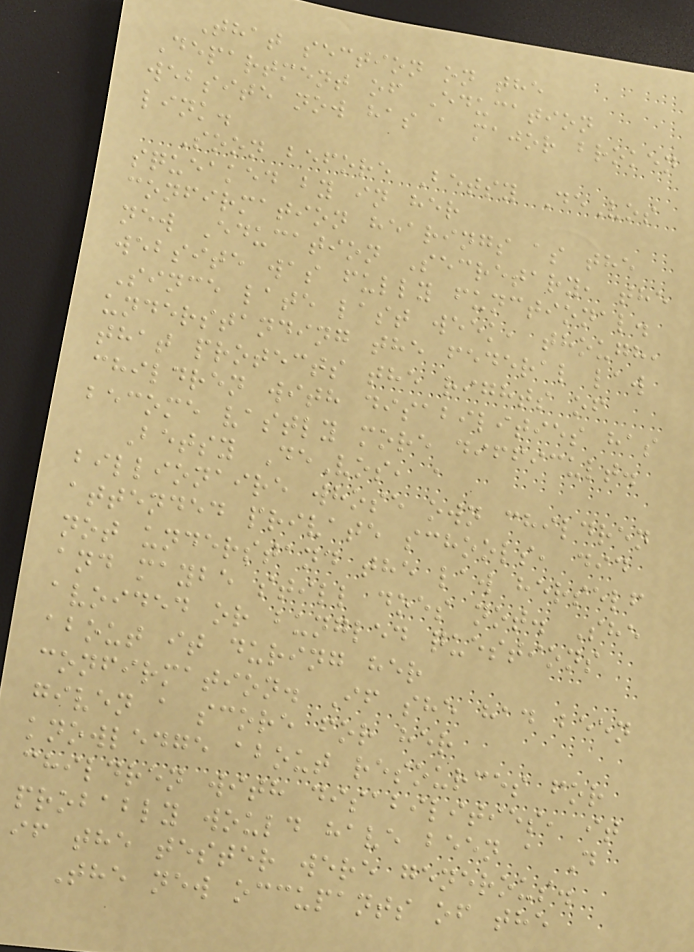That section on the
Department of Education
website now has a major broken
link.
Soon before Betsy DeVos
squeaked by in her
confirmation hearings as the
new Education Secretary, the
website was fully functional.
Since late last week, though,
understanding the federal law
that protects the rights of
children with disabilities has
become vastly more difficult.
Betsy DeVos, a
billionaire whose own children
attended private schools, did
not understand the law herself
and maybe still does not. She
avoided or bungled questions
about it during her
confirmation. If she had been
given a score for her
knowledge about resources for
children with disabilities, it
probably would have been a D
if the tester were generous.
The new occupants of the
